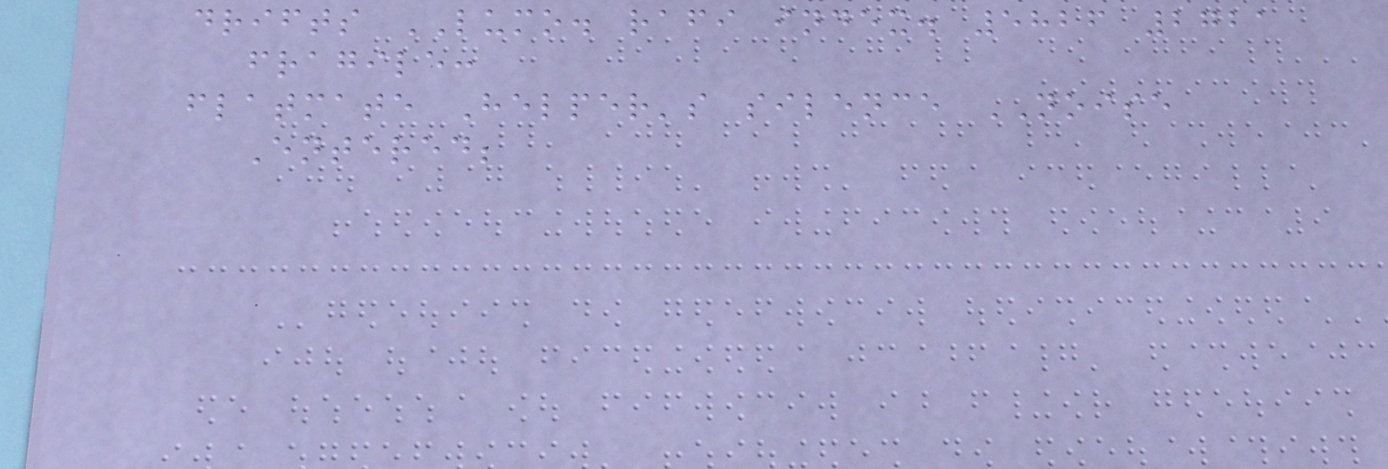drifts LUMO. rafi index. 5826 2721
fragile:
flatmate Helper's silence NOISE
Entered;
